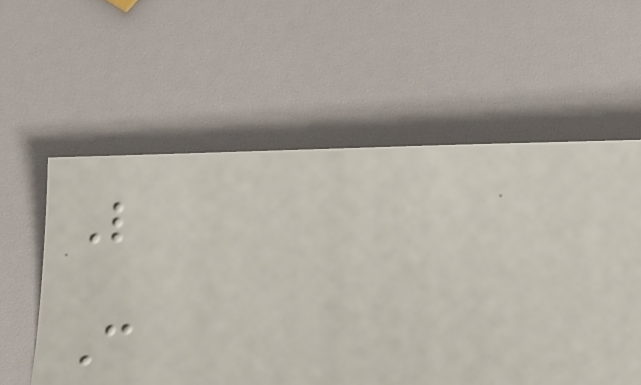L
C
